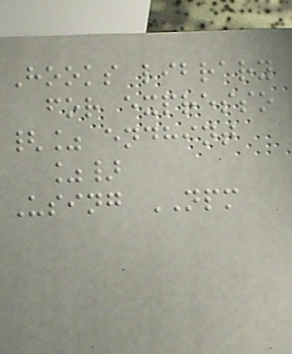Hooks library
for expresso
{% endhint
%}
Using NPM
